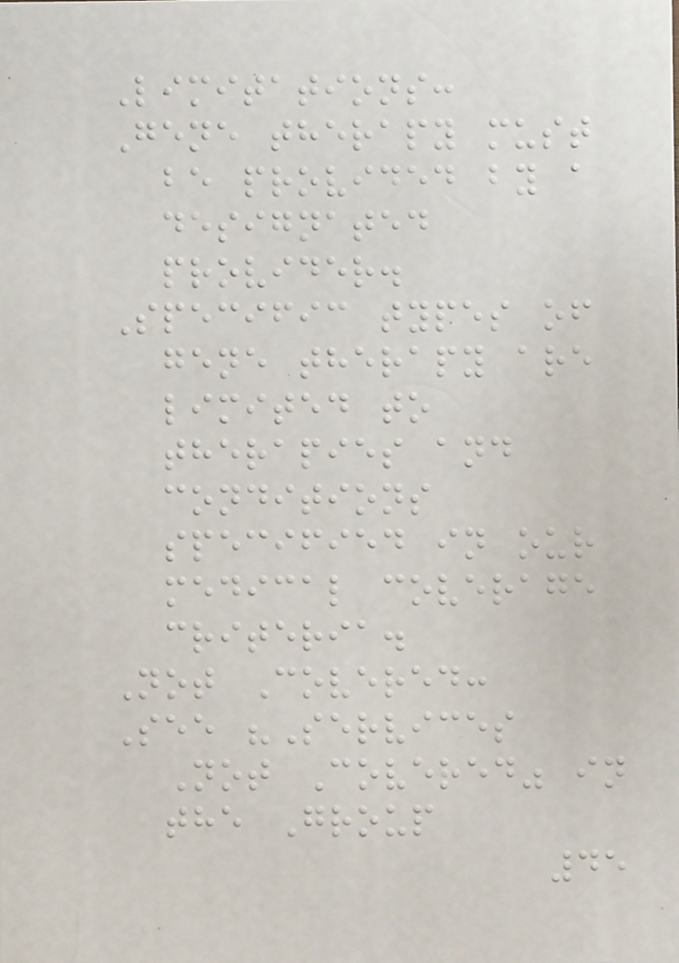Limitations:
Gene therapy must
be provided by a
designated
provider.
Specific types of
gene therapy are
limited to
therapies and
conditions
specified in our
medical coverage
criteria.
Not Covered:
See "Services
Not Covered" in
the Group
45
